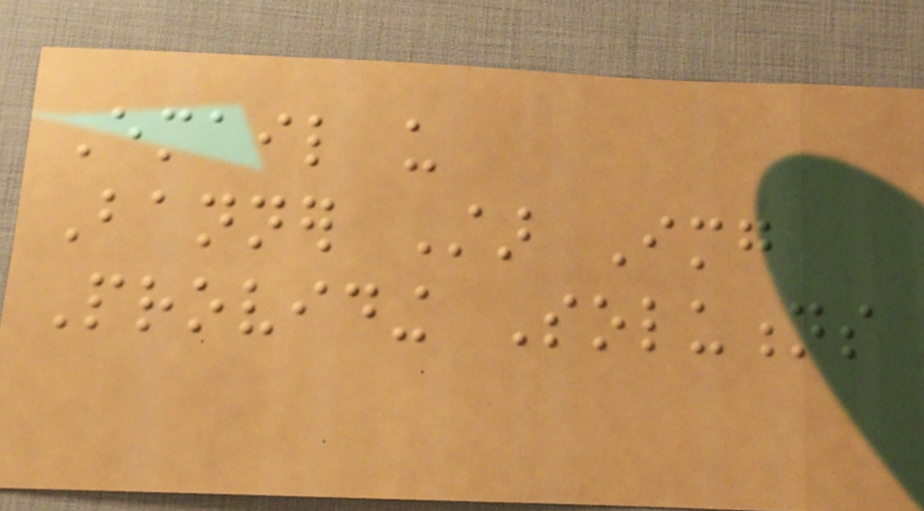Email us
Banner Star Img
Providing Solutions
